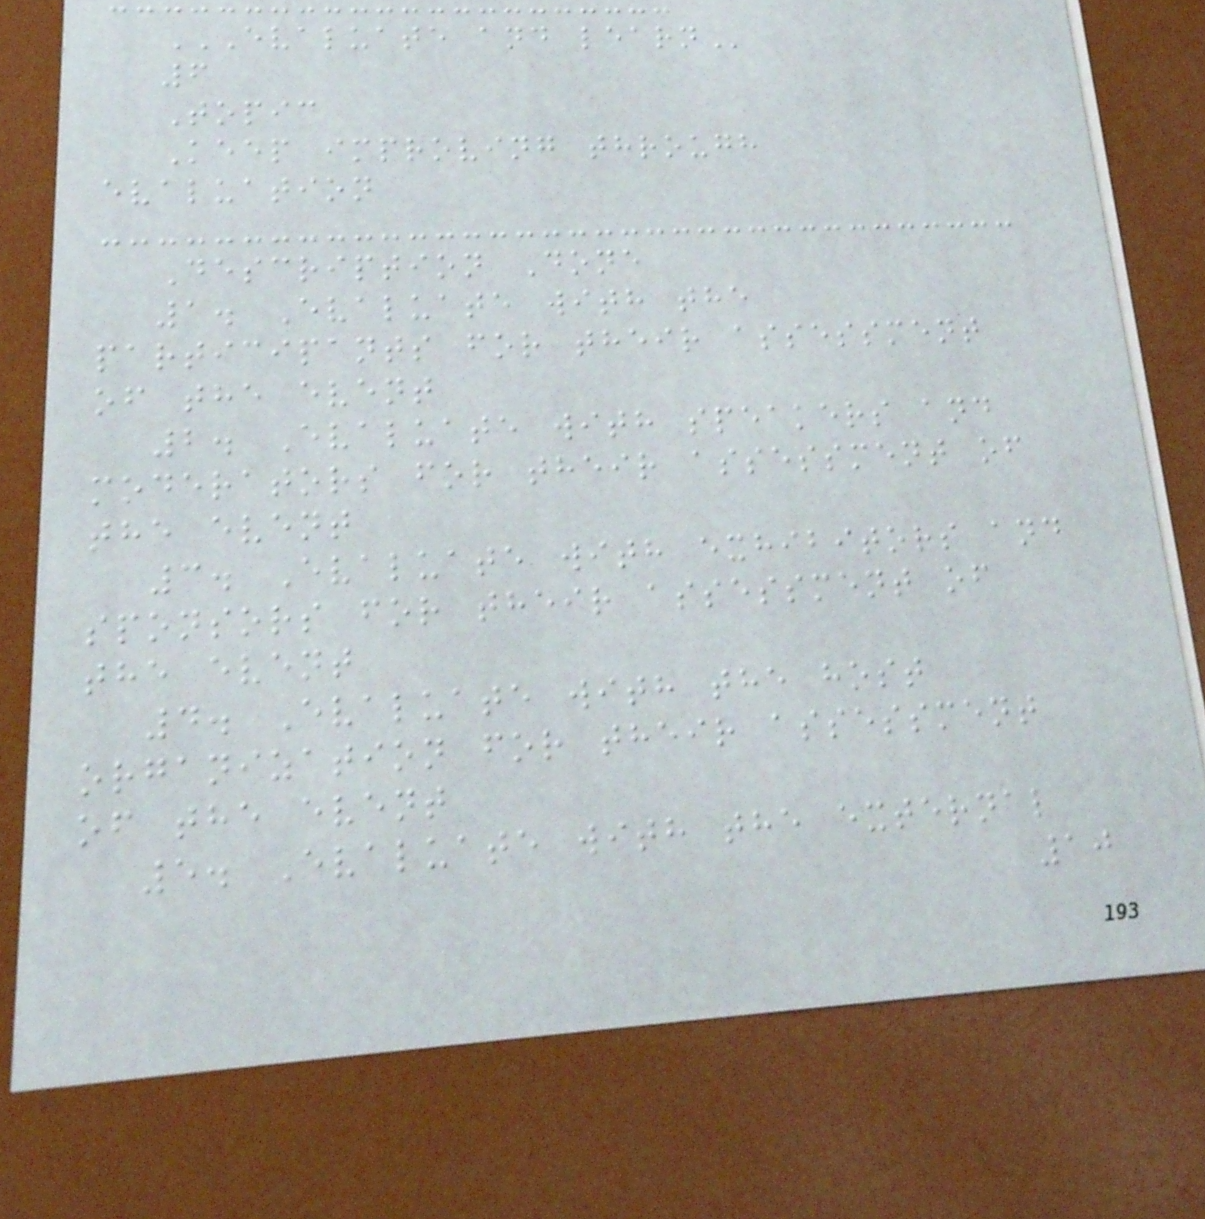EVALUATE AND LEARN
6
Topic
Keep improving through
evaluation
Description Done
1. Evaluate with the
participants for their assessment
of the event
2. Evaluate with speakers and
moderators for their assessment of
the event
3. Evaluate with exhibitors and
sponsors for their assessment of
the event
4. Evaluate with the host
organization for their assessment
of the event
5. Evaluate with the external
10
